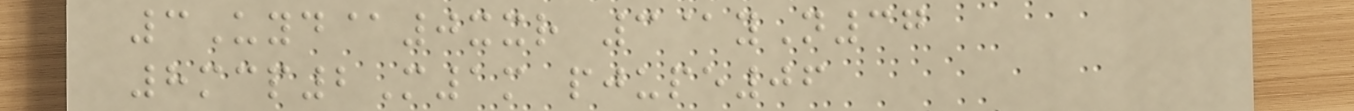3Uyd@0xxr 3@yN37
8mcp2M1m pjupe06
